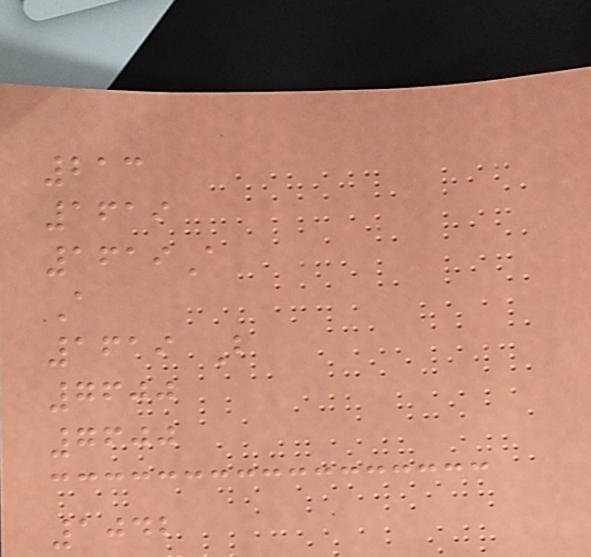213
1619
1619A
A
1619 B
7600
7600
1042
